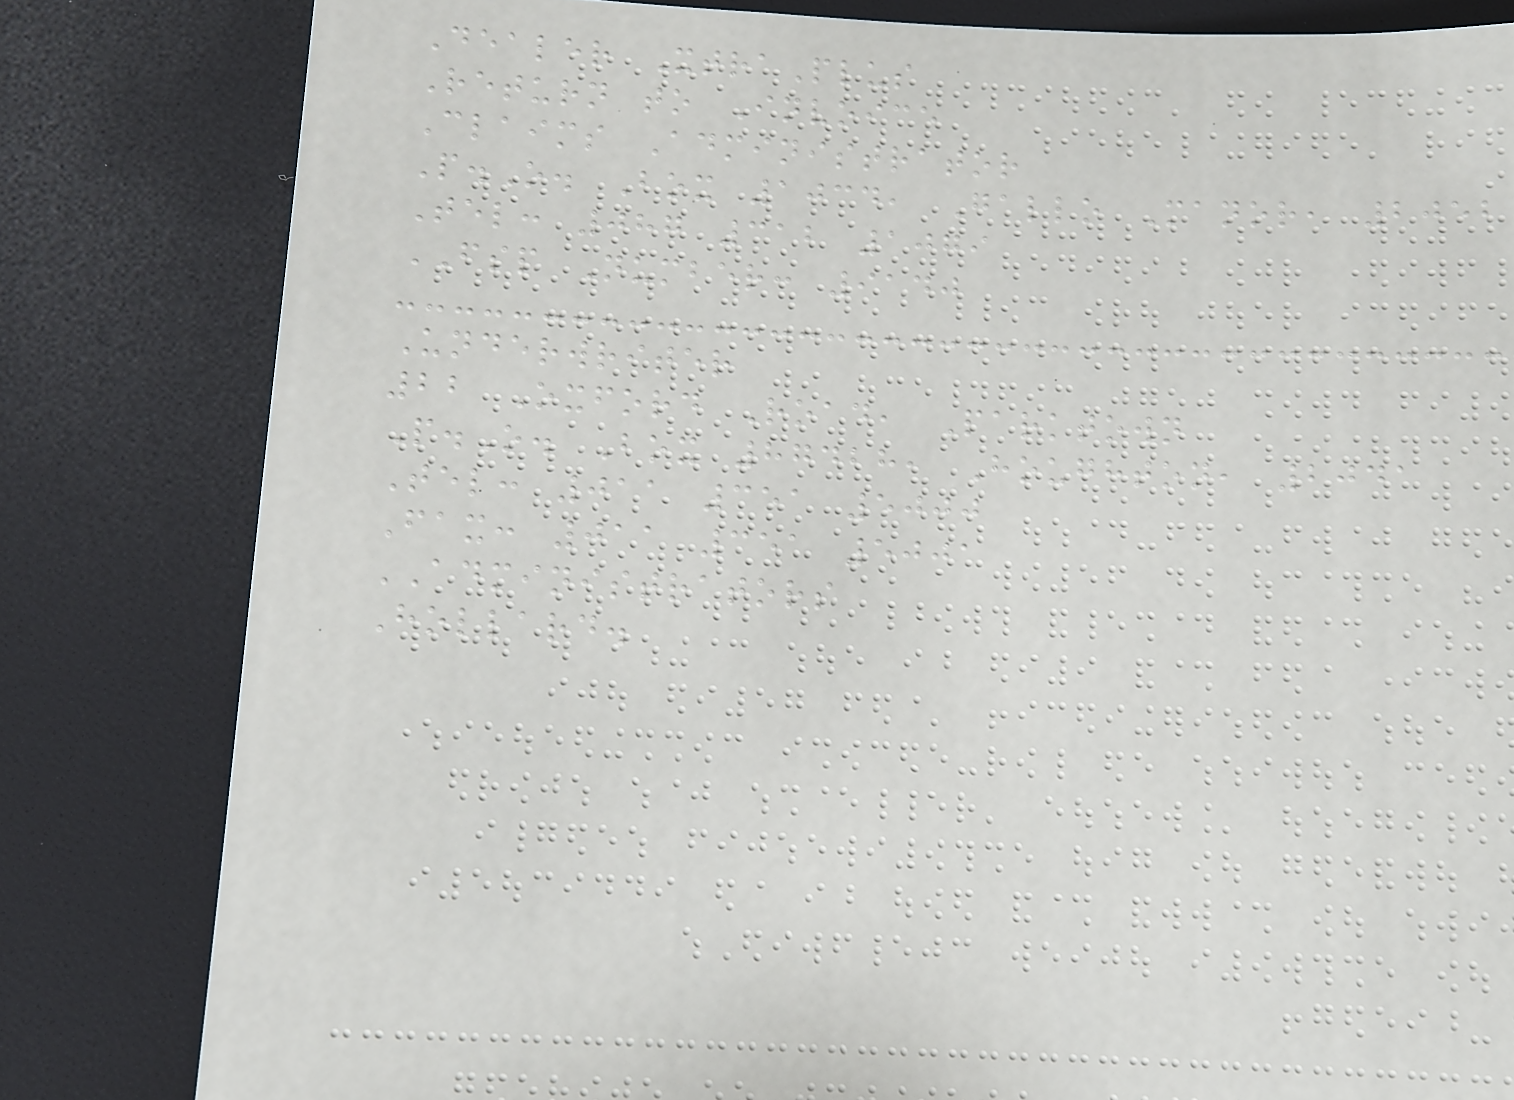Dealer XtraPlus
Return to Invoice
Claims Administrator
P.O. Box 1034, Gallo Manor, 2052
Tel: 087 312 1079
FSP Number: 9140
Underwriter
22 Oxford Road, Parktown
P.O. Box 87428, Houghton, 2041
Tel: 011 351 5000
Fax: 011 351 5001
ADMINISTRATORS
Hollard.
